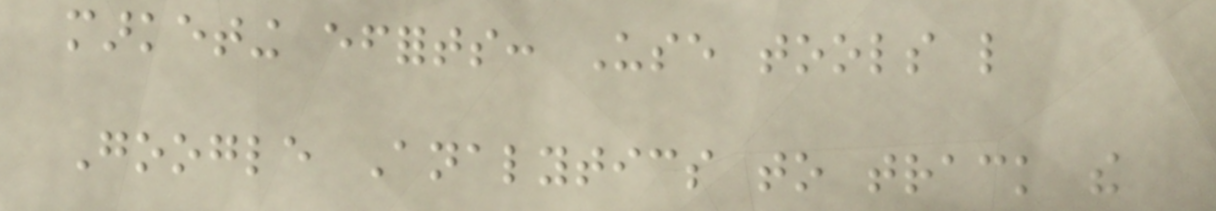marketing efforts: Use tools like
Google Analytics to track the
